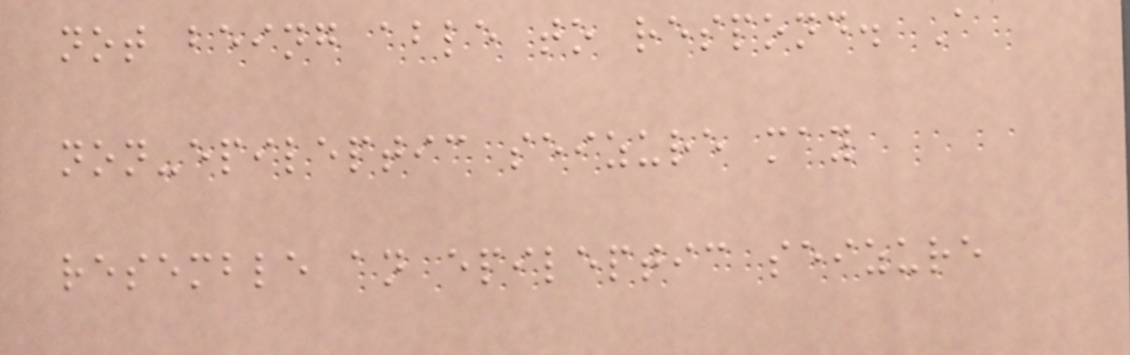not being able to respond. A
non-epileptic seizure may
resemble an epileptic seizure
